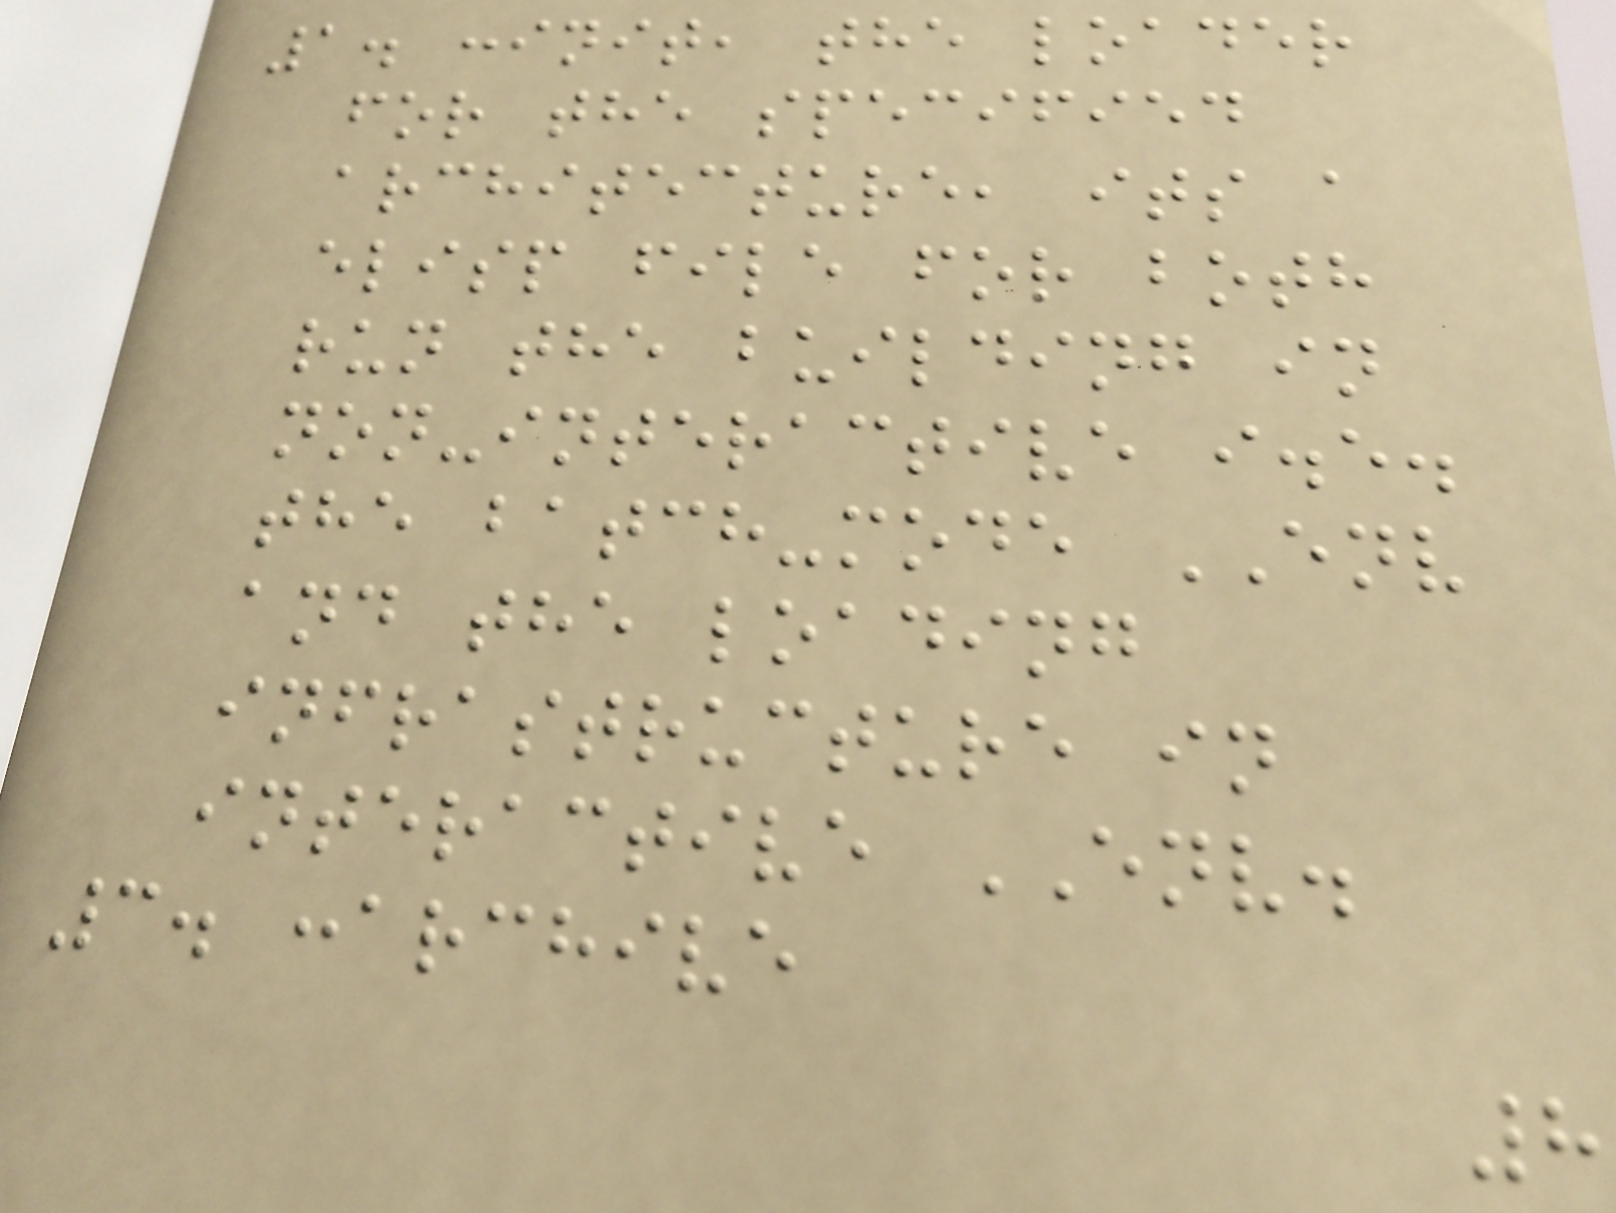1. :init, the loader
for the specified
architecture, its a
elisp file for both
run the building in
non-interactive i.e.
the batch-mode ENV
and the loading
infrastructure in
interactive ENV.
3. :archive
8
